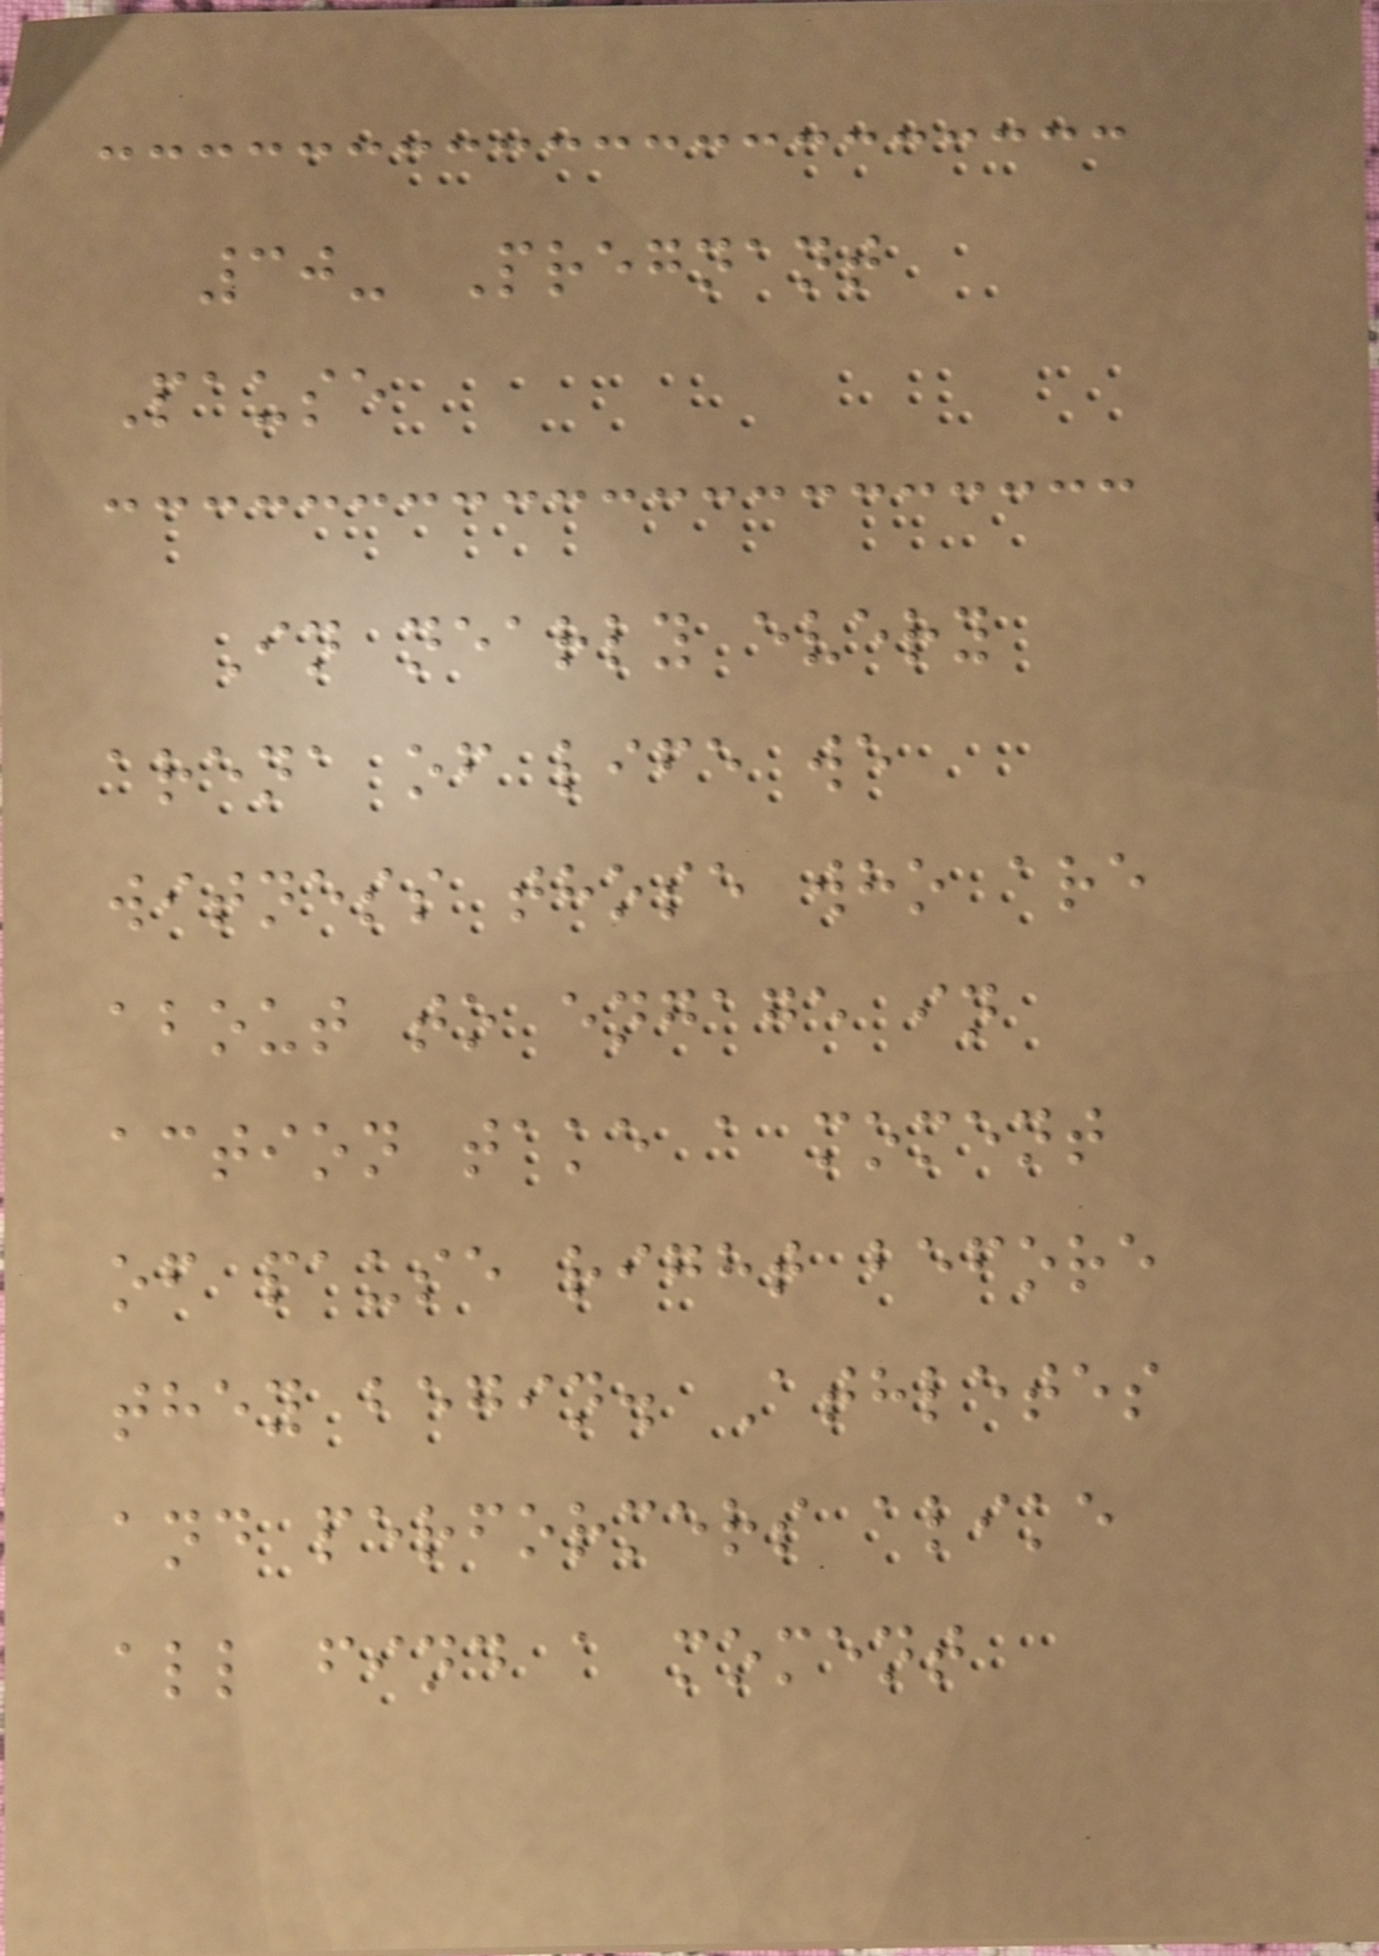30- Pregnant
Pause
In nearly every
arena of life we
witness those who are
about to engage in
action take a moment
of pause right before
they begin. Athletes
and performers alike
all find a moment
